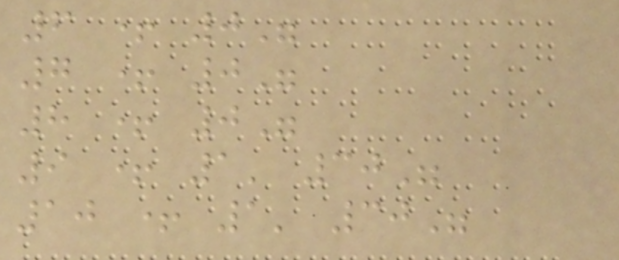6 + 0"
7 + 0"
8 + 0"
9 + 1' 30"
10 + 1' 30"
